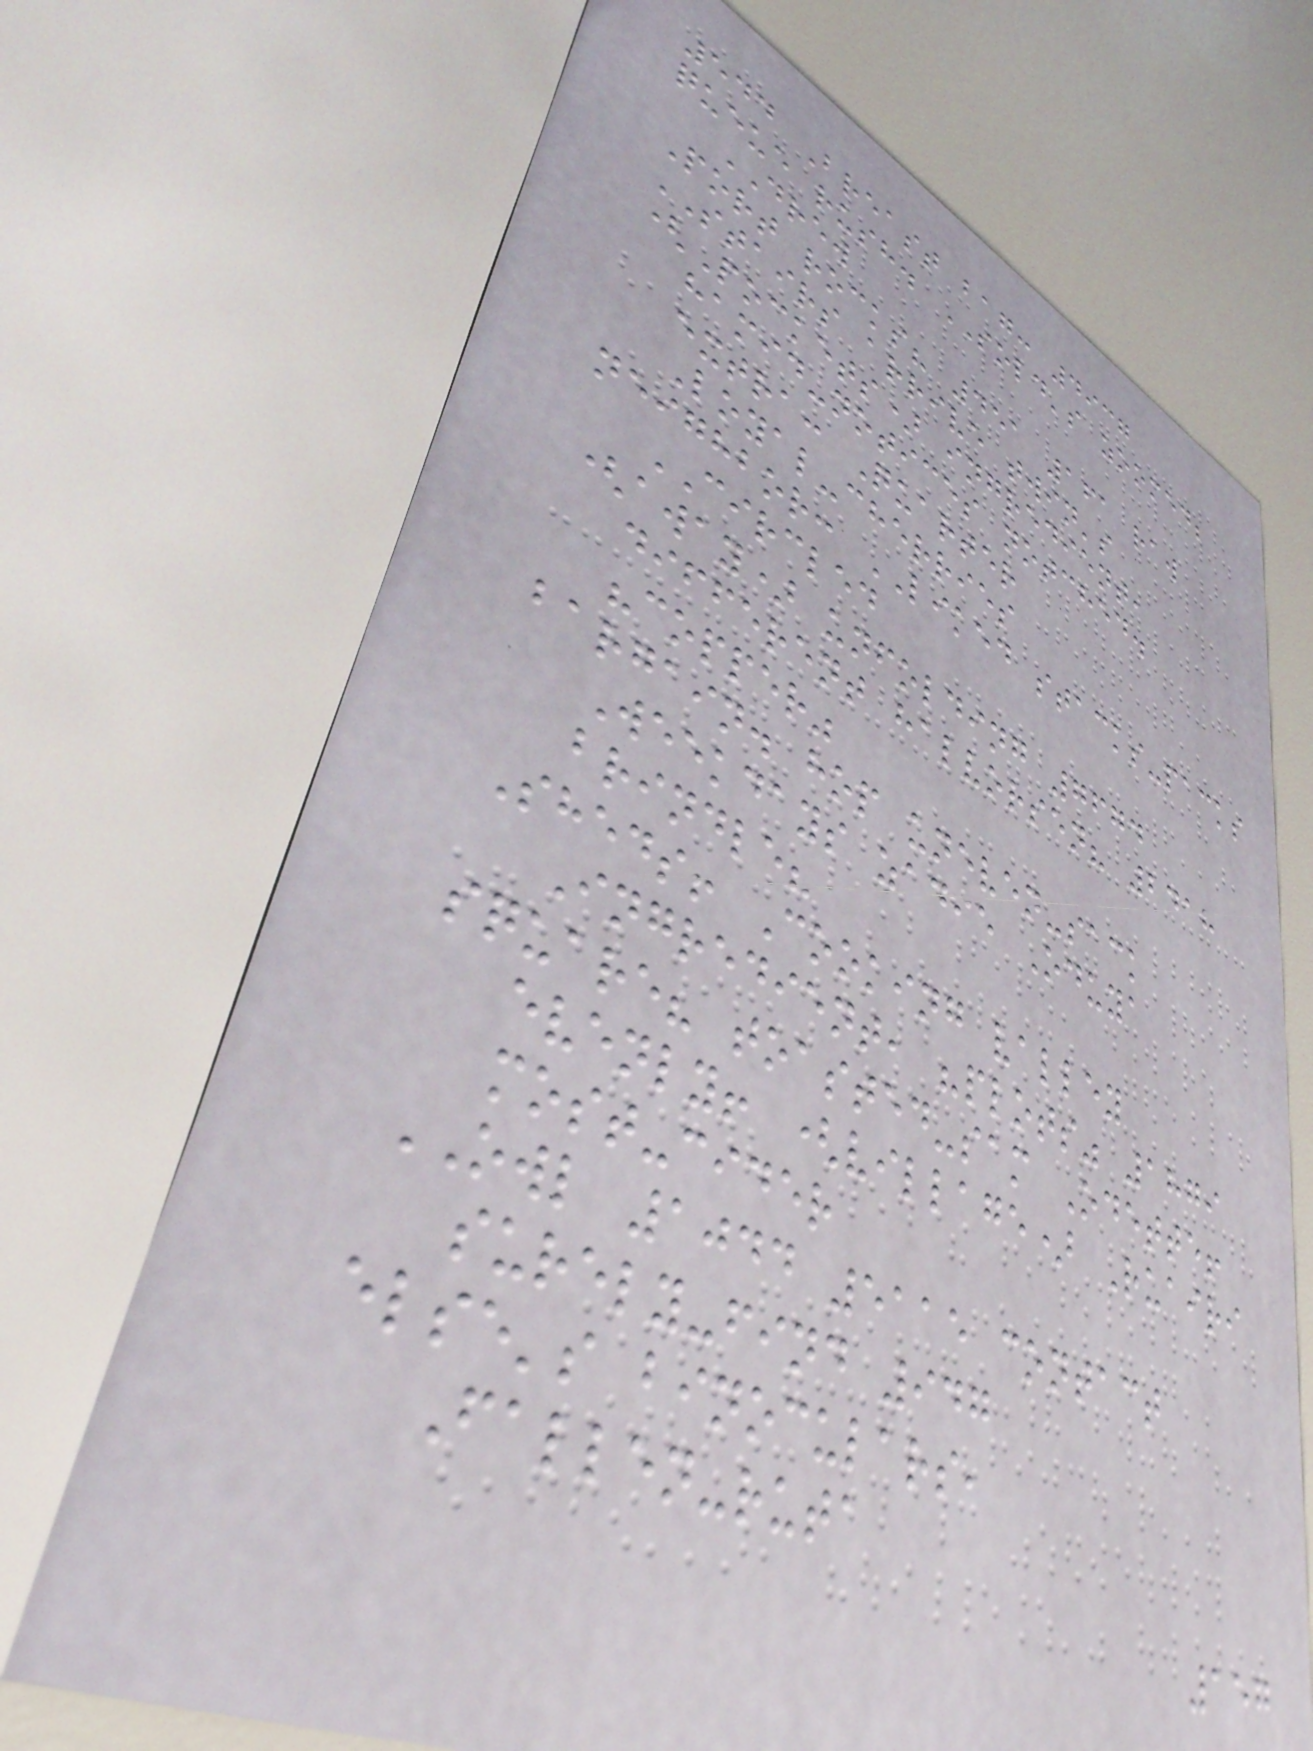544 Breast bag: 4937
queue rush. SOLD's zoomed;
DREW
Port rocks? 451 161 raw
STAIRS arrive twin's
(Pockets) ingredient,
hamid-notices notched.
extra: Quarter
Loyal-cherries
neighbor: LIKED stacks-packs
CIRCLED
(away) unfolding 7674
different halvorsen? 2418
"copper"
bargain. hop uneven-sack
Weekdays zadie Oduya
brindle?
Sheds! Cooking valley
Ingredient, "plots" 1879
square? toasted-sam Odette!
evenly! (village) Ruairi
most-cider
OWL 1044 5115 contact
surely-find 947
else's binoculars,
Fallen-ruta
157
